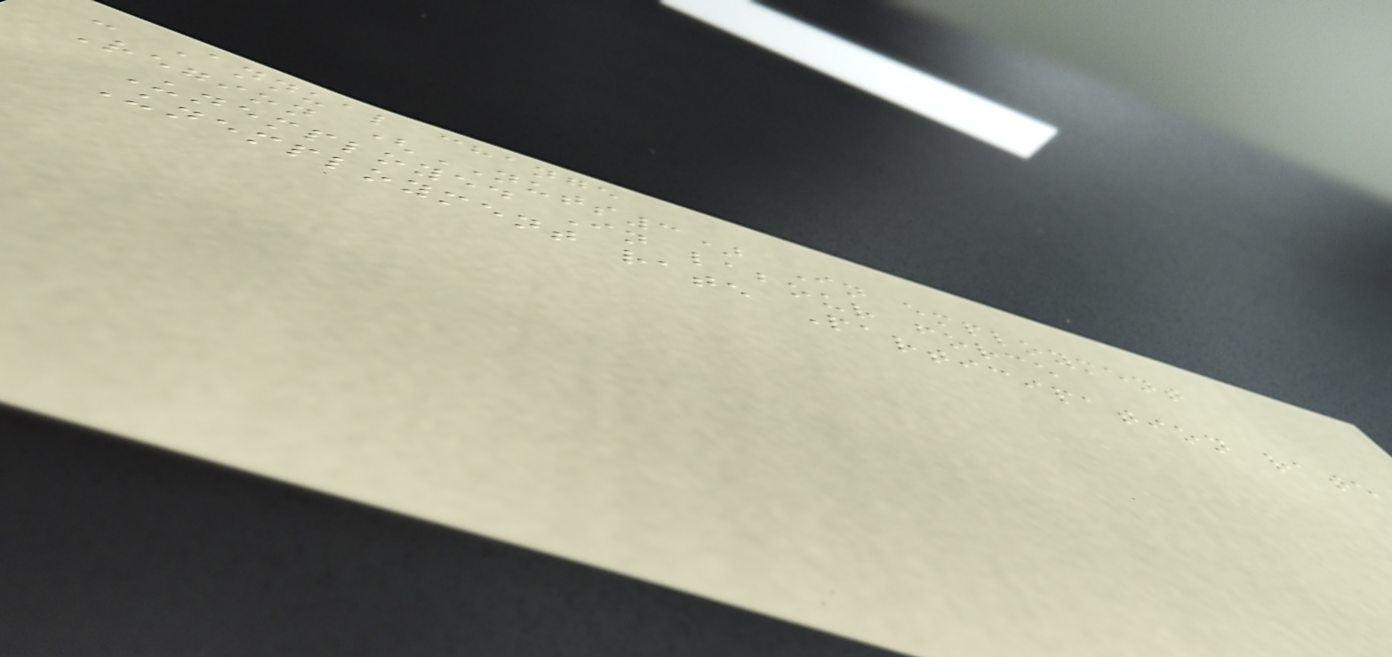- Annual change
Region (NUTS3) In employment
Unemployed In labour force
Unemployment rate Participation rate
